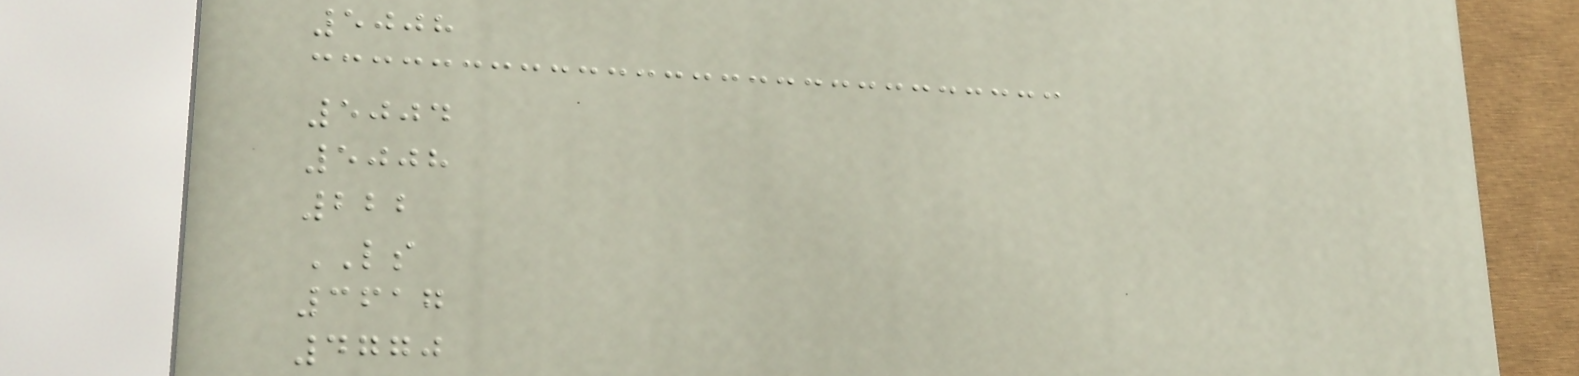5008
5004
5008
222
LS
3617
4770
